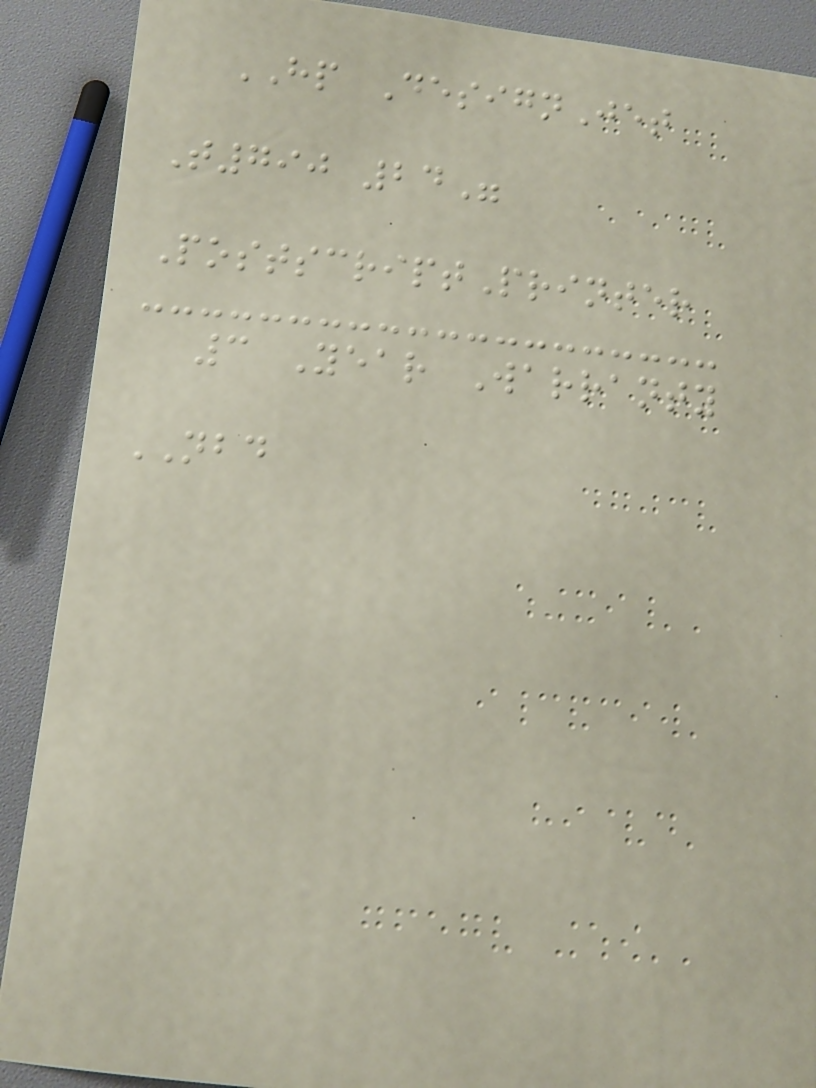HP DesignJet
T790 24"
PostscriptPrinter
3 Year Warranty
NBD
